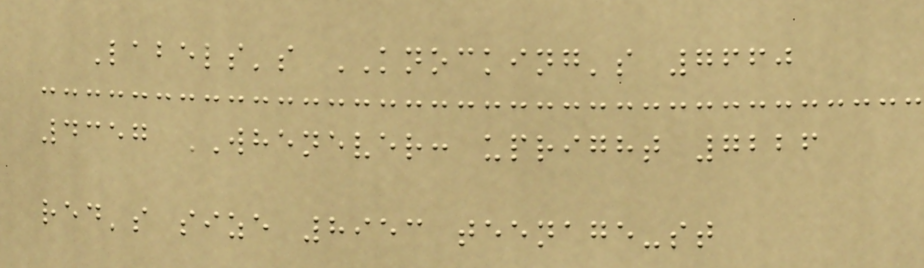Labels's KNOCKING's 7660
4357 WHENEVER: upright 7226
red's size 8953 teenage-st
